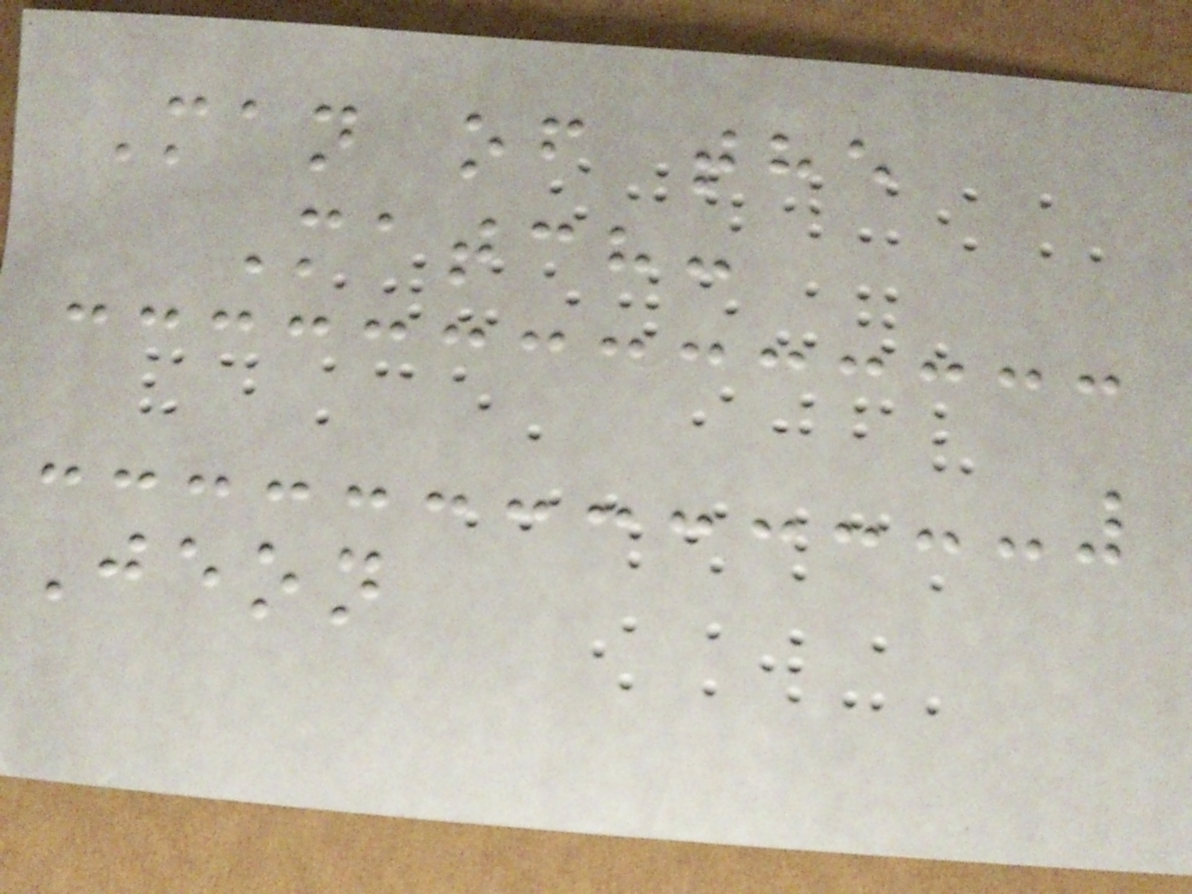Man of the
Match:
Jeon
